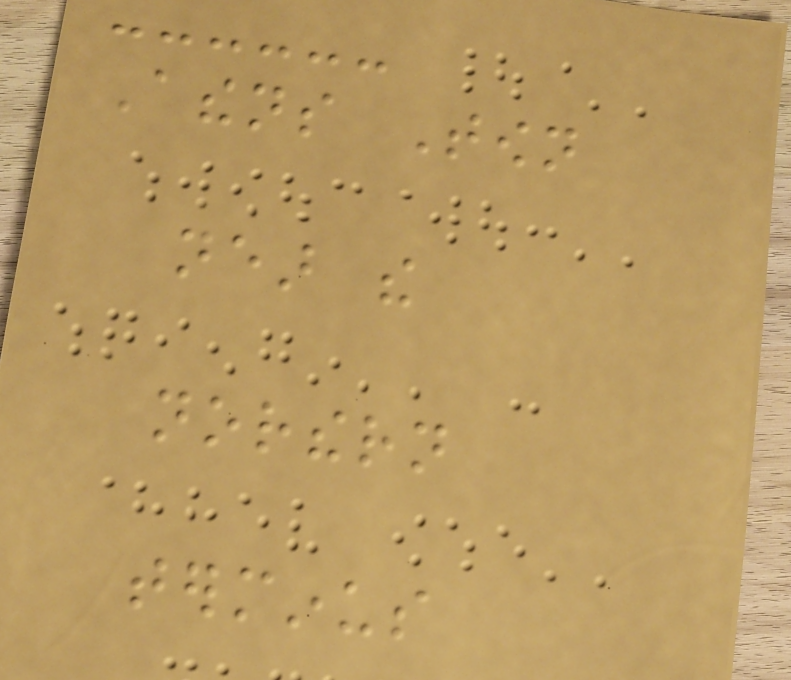Athens Town
near the
northern
terminus
